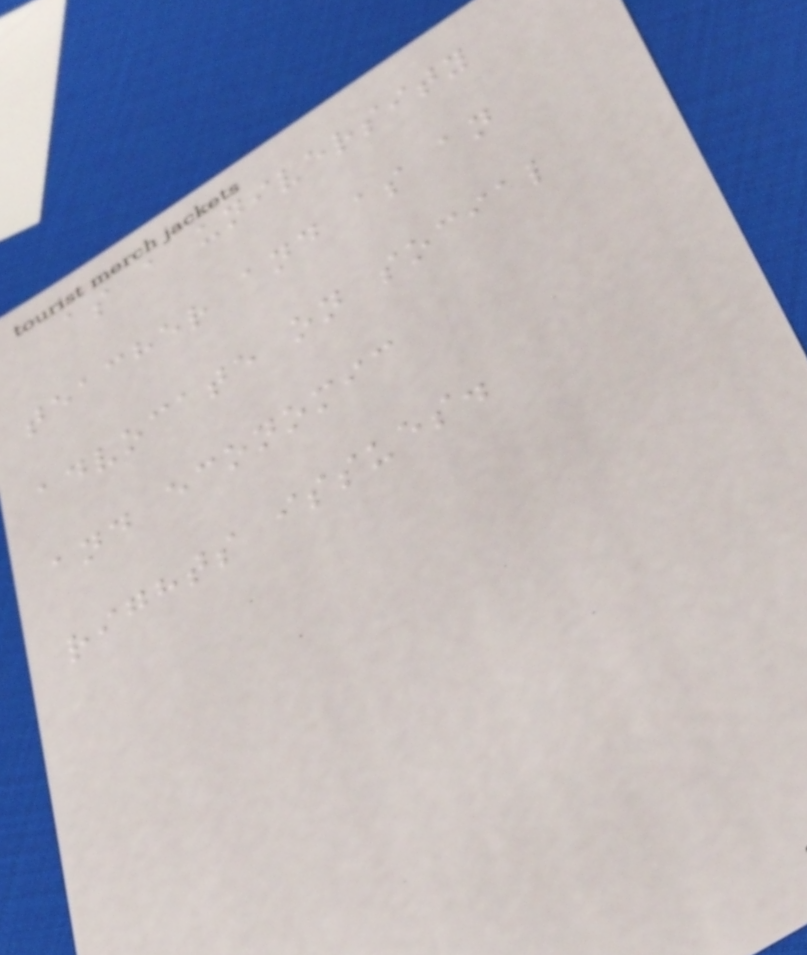as a university
teacher and as an
advocate on social
and economic
rights issues.
